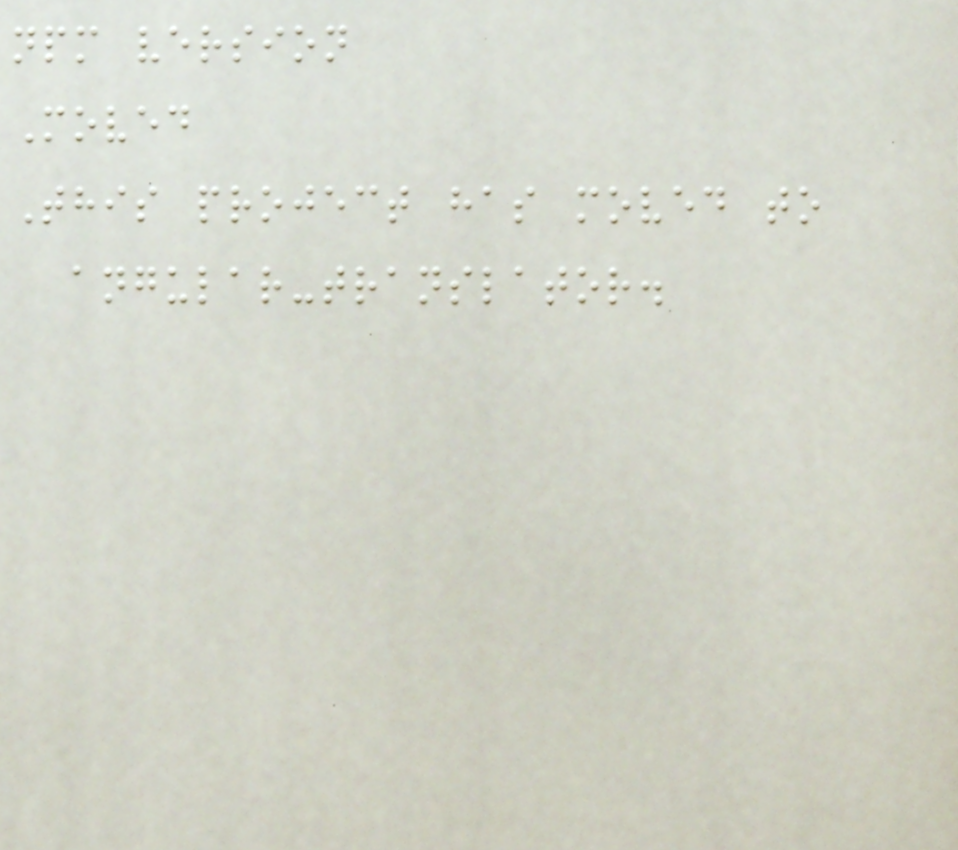npm version
Moved
This project has moved to
angular-translator.
